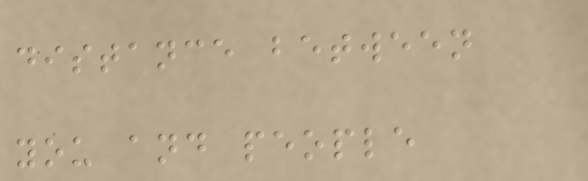distance between
you and people
